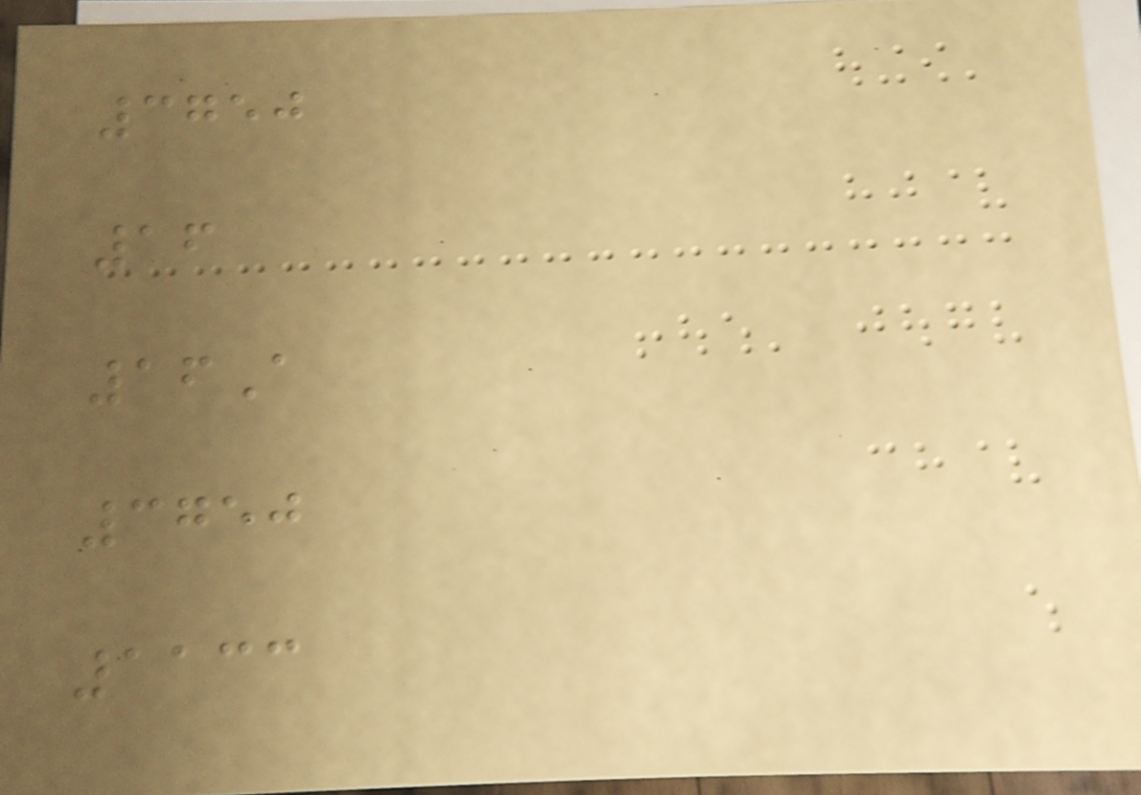3750
16
16A
3750
1133
